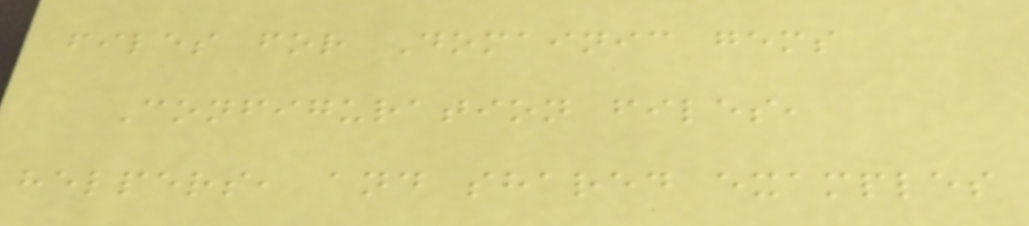files for Domainic gems
Configuration files,
helpers, and shared examples
